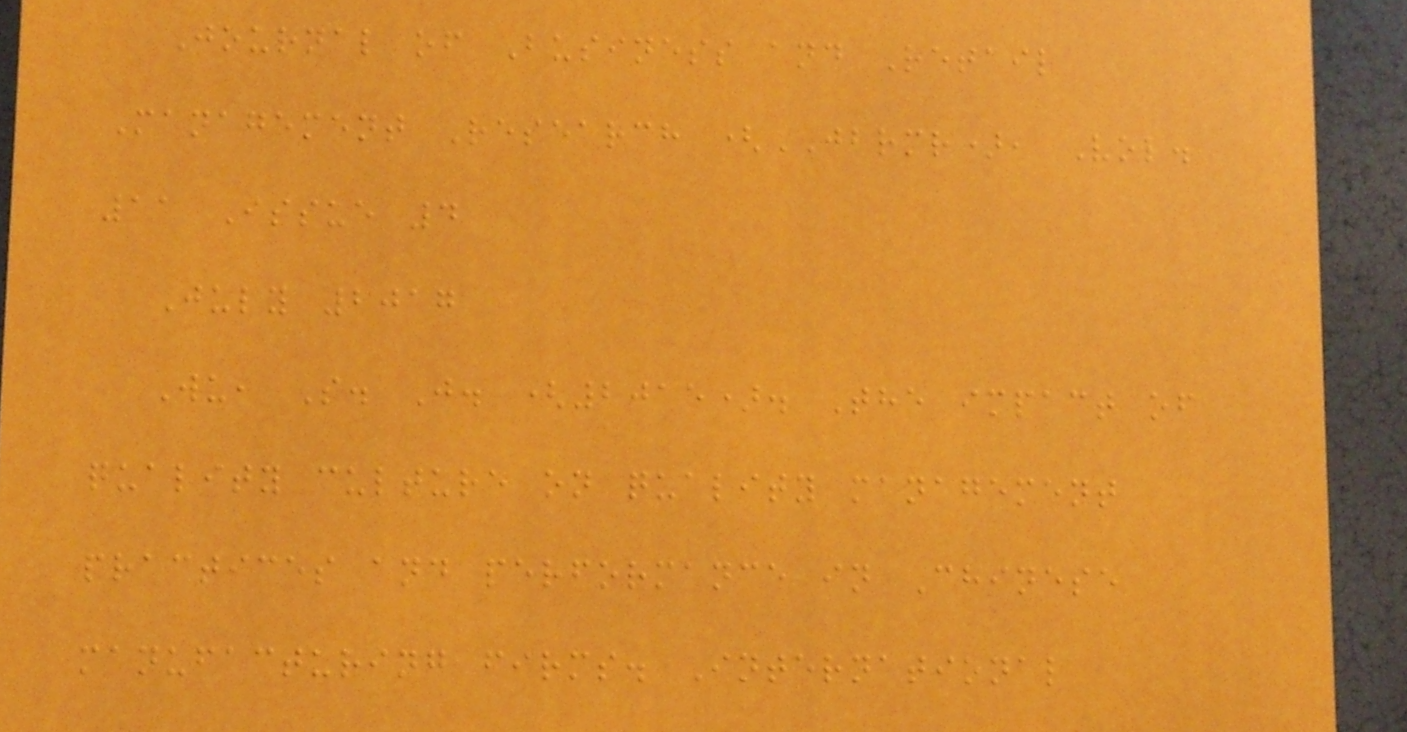Journal of Business and Retail
Management Research (JBRMR), Vol.
11 Issue 4
July 2017
Wu, S. J. (2015). The impact of
quality culture on quality management
practices and performance in Chinese
manufacturing firms. International
